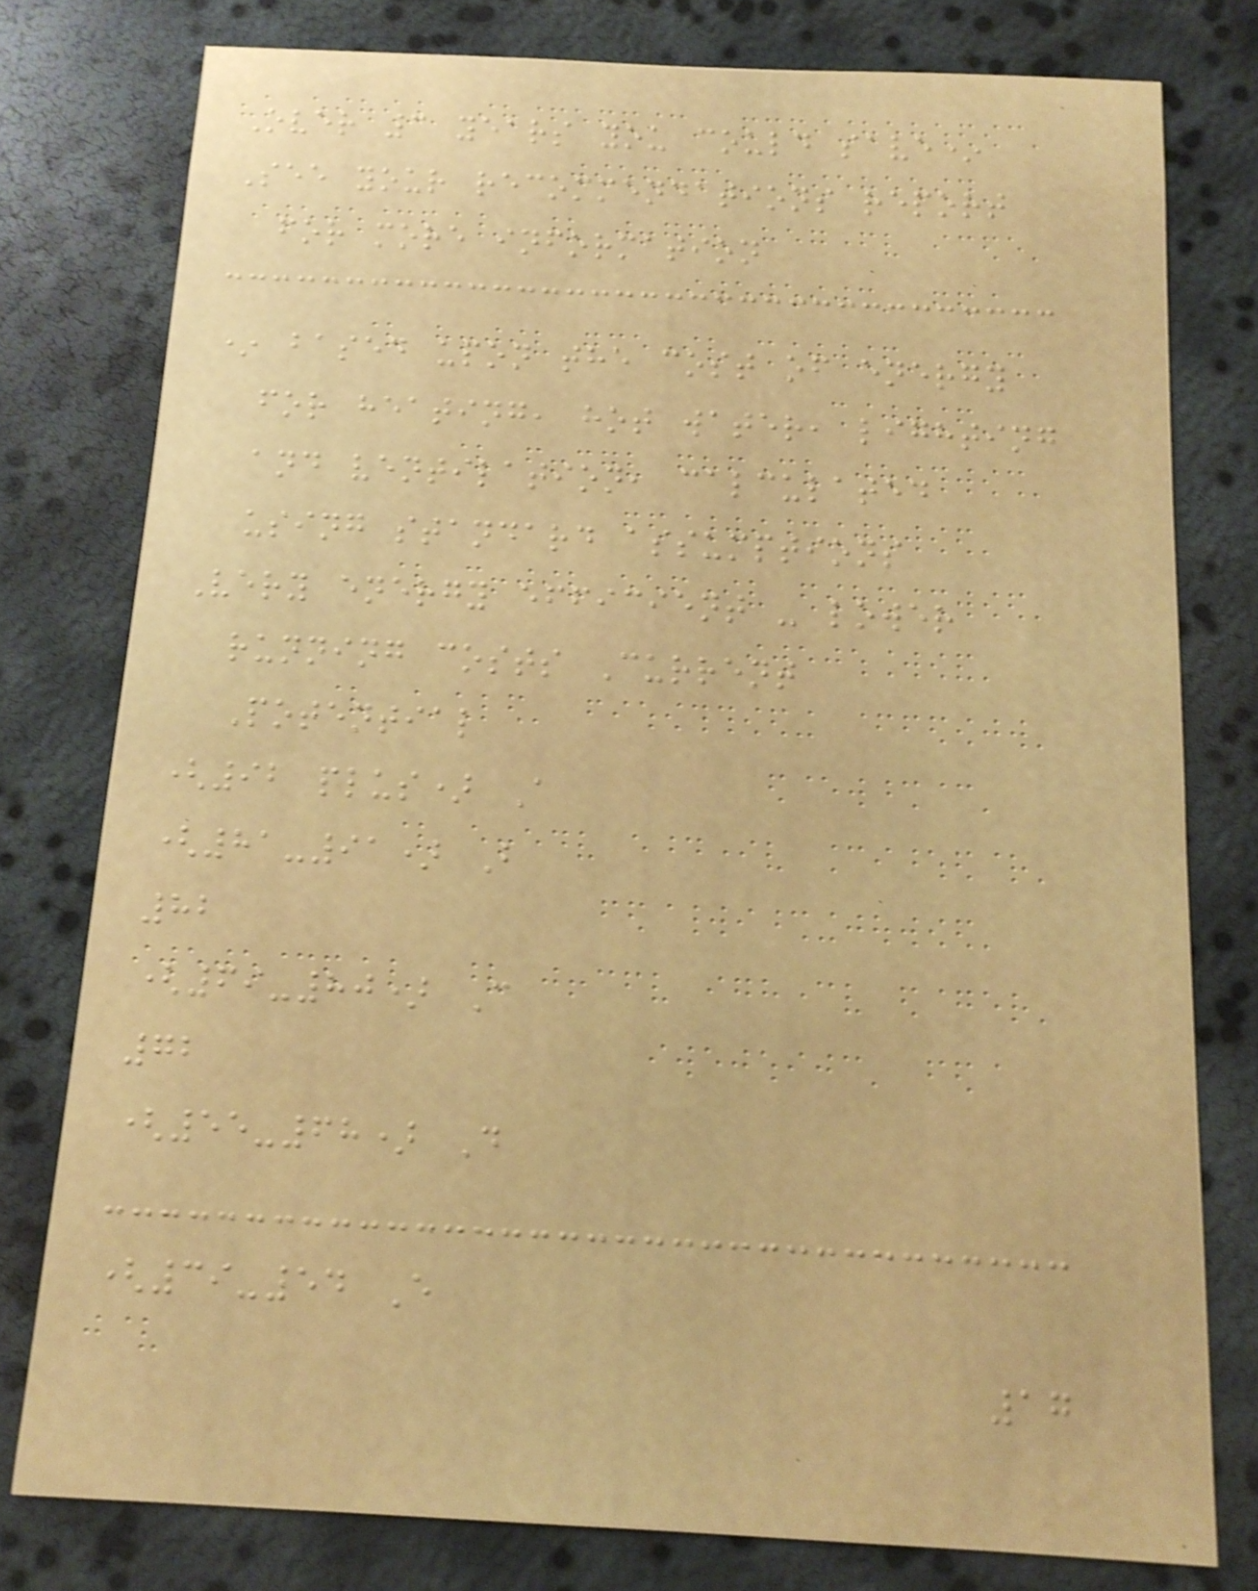Over 3 years you could save*
See your recommendations report
for more information
* based upon the cost of energy
for heating, hot water, lighting
and ventilation, calculated
using standard assumptions
Very energy efficient - lower
running costs Current
Potential
(92 plus) A
(81-91) B
82
(69-80) C
72
(55-68) D
(39-54 E
17
